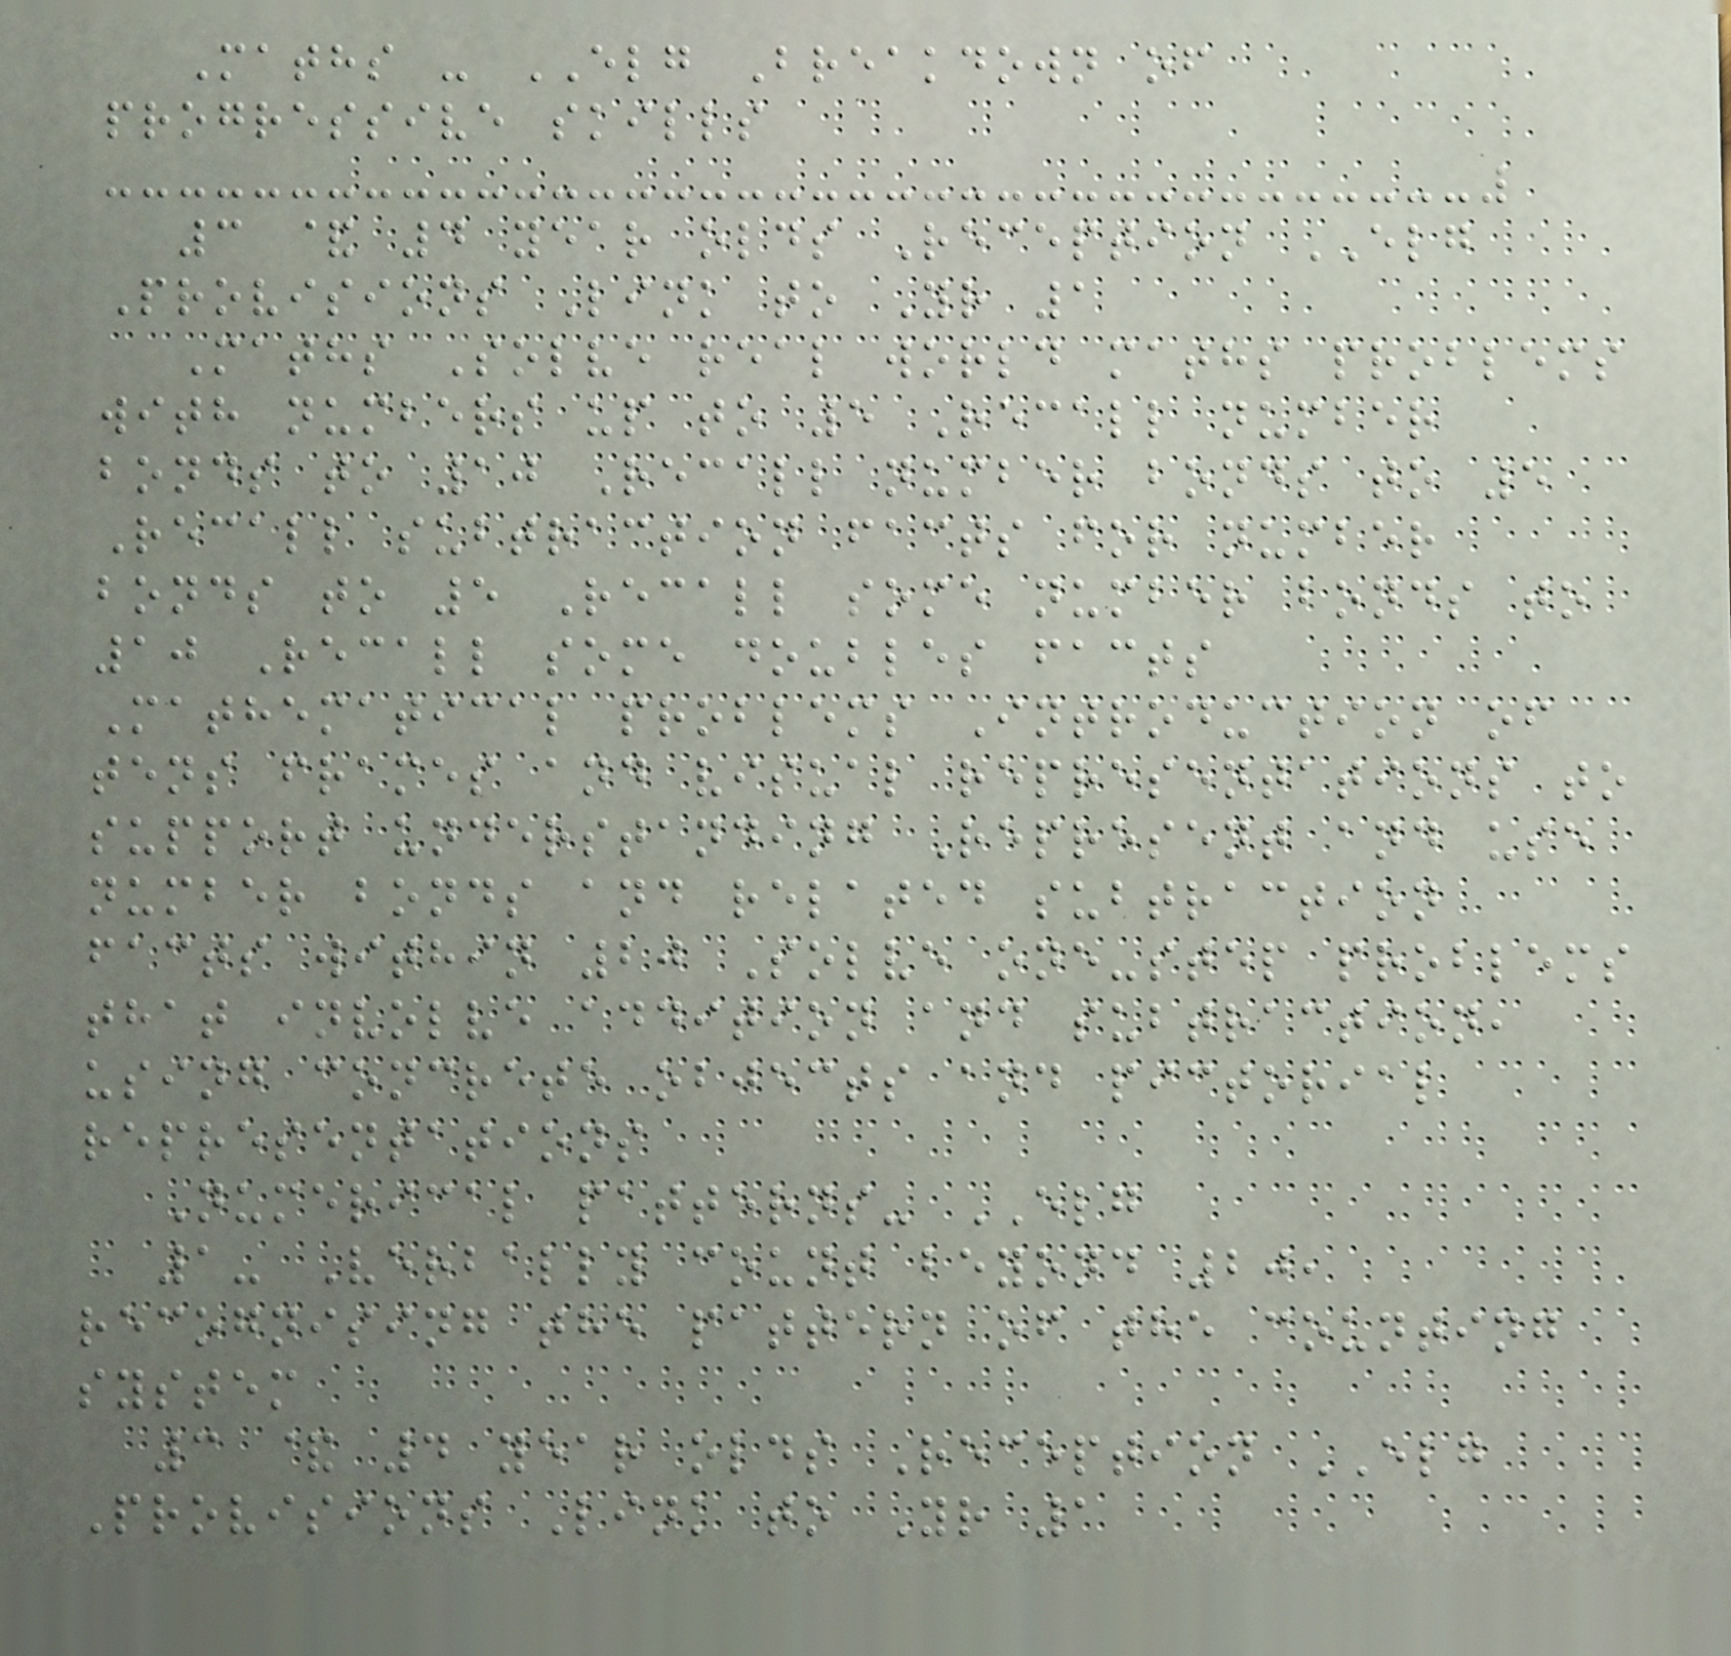Maths - ELG Breakdown of
progressive skills
3 & 4 year olds Reception ELG
Provisions Link to Yr 1
Maths Solve real world maths problems
with numbers up to 5 Recall number
bonds to 10 Recall number bonds to 5
Recall subtraction facts for number
bonds to 5 Recall some number bonds to
10 Recall some doubles facts
Mathematical problems Introduction of
tens frames and visual representations to
support understanding Represent and use
number bonds and related subtraction
facts within 20 Solve one-step problems
that involve addition and subtraction,
using concrete objects and pictorial
representations
Numerical patterns- ELG
1- Verbally count beyond 20,
recognising the pattern of the counting
system
3 & 4 year olds Reception ELG
Provisions Link to Yr 1
